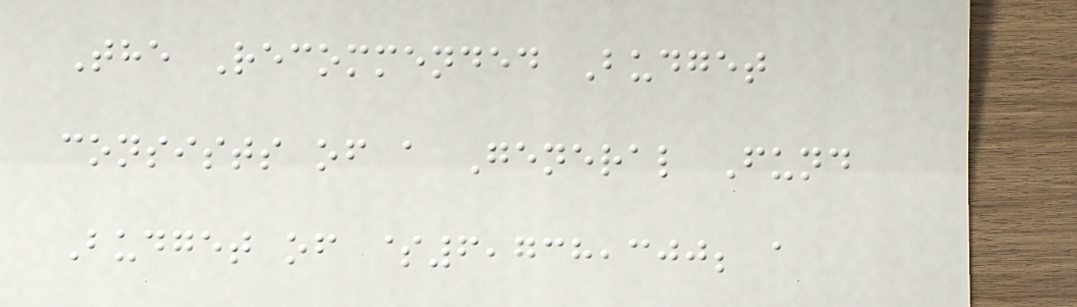The Recommended Budget
consists of a General Fund
Budget of $6,738,300; a
